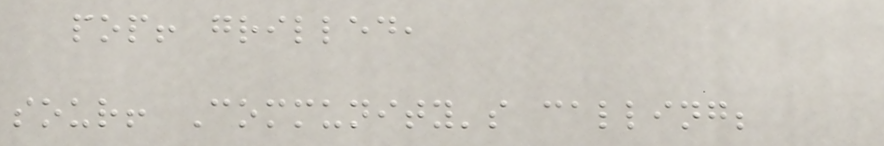pop! grilled,
sour! Community's calling;
